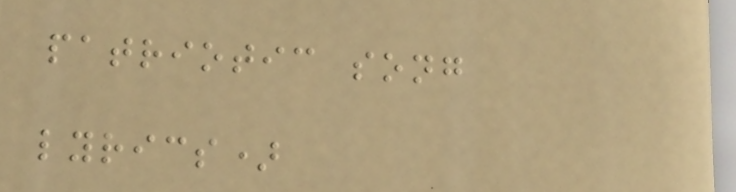patriotic song
lyrics)
